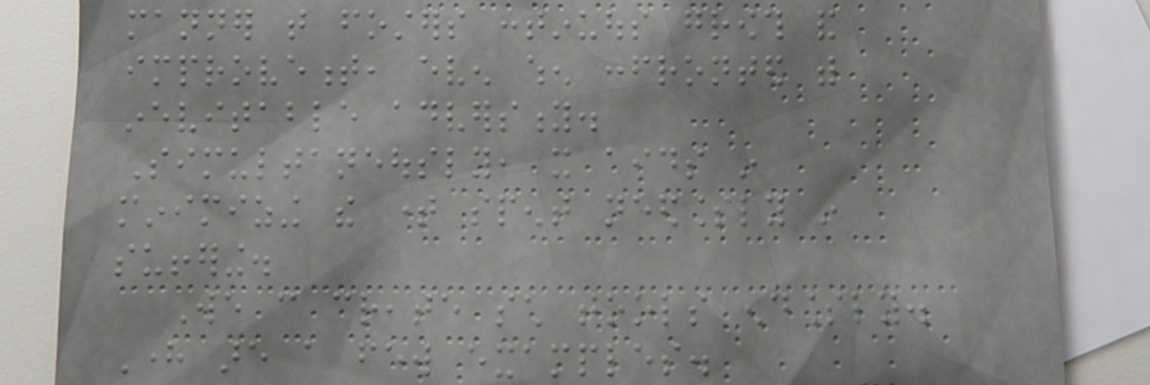manner that fosters continuous growth and
improvement, even when confronted with
inevitable adversity.
Simultaneously, it aids in
minimizing the time spent needlessly in
suffering.
We can create such tools endlessly.
Here are a few examples.
